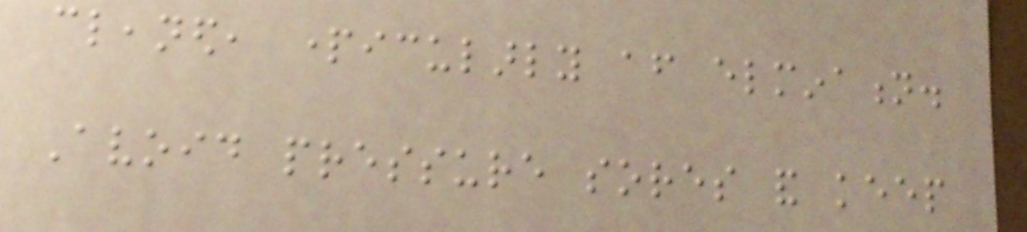cleaned, particularly after elmination.
Avoid pressure sores and keep
